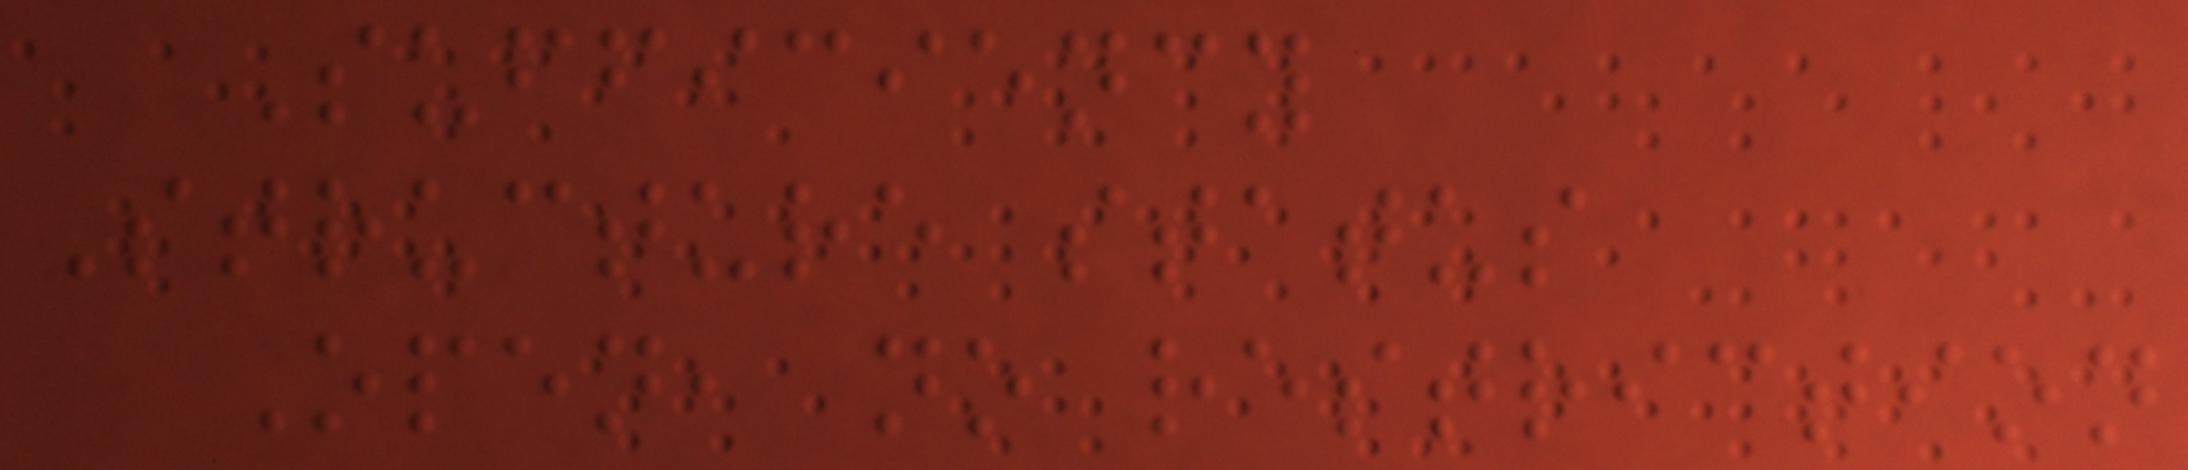Sufficiency
Structure status
Open, no restriction
